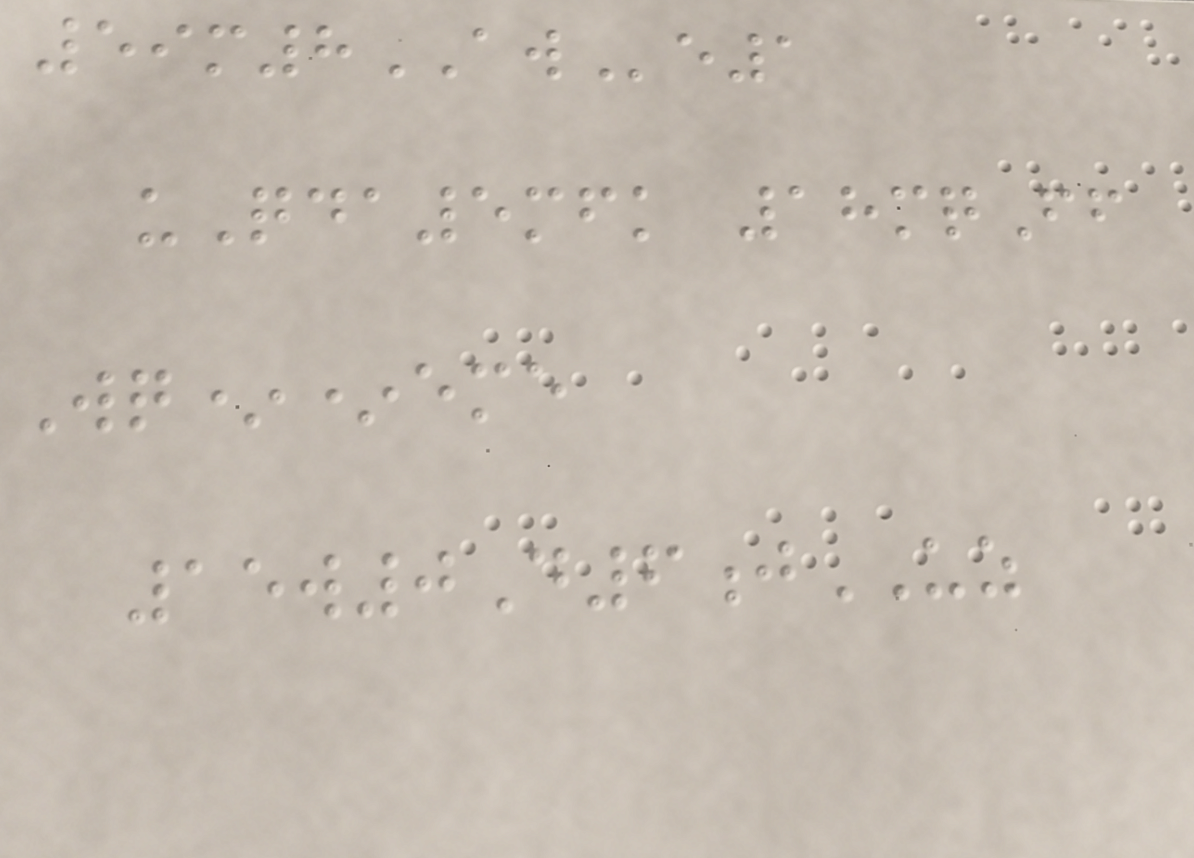59m8AWe1
uQda5mfk 18mqFf
Wq**eme
15w0D6jUZ
